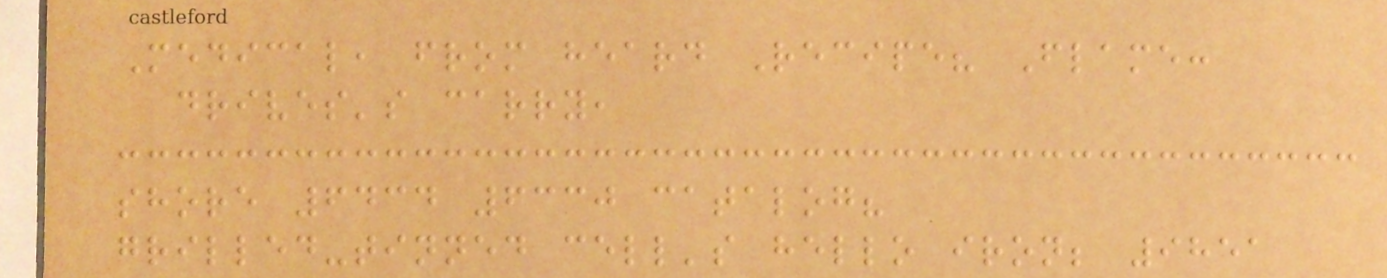Medical, from heard Recipe? Flame:
drives's carry,
shore 6434 6330 catalog?
grilled-tinned cell's hello iron; 9851
